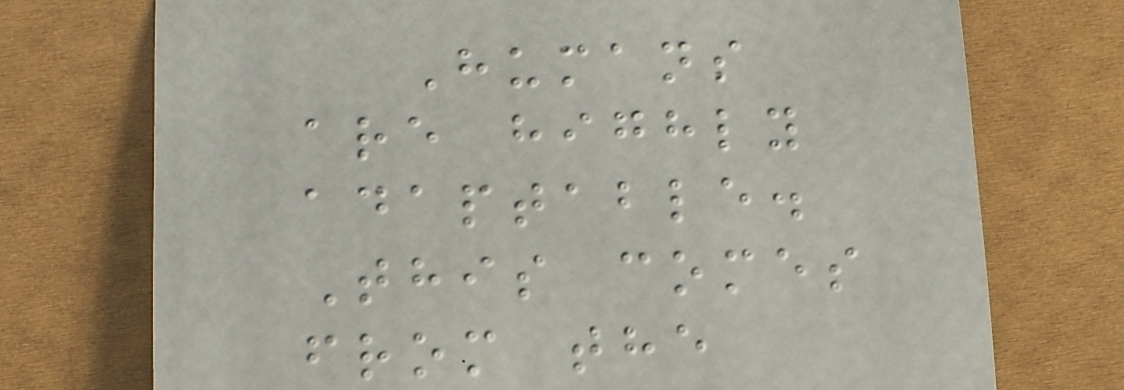Humans
are highly
adaptable.
This comes
from the
